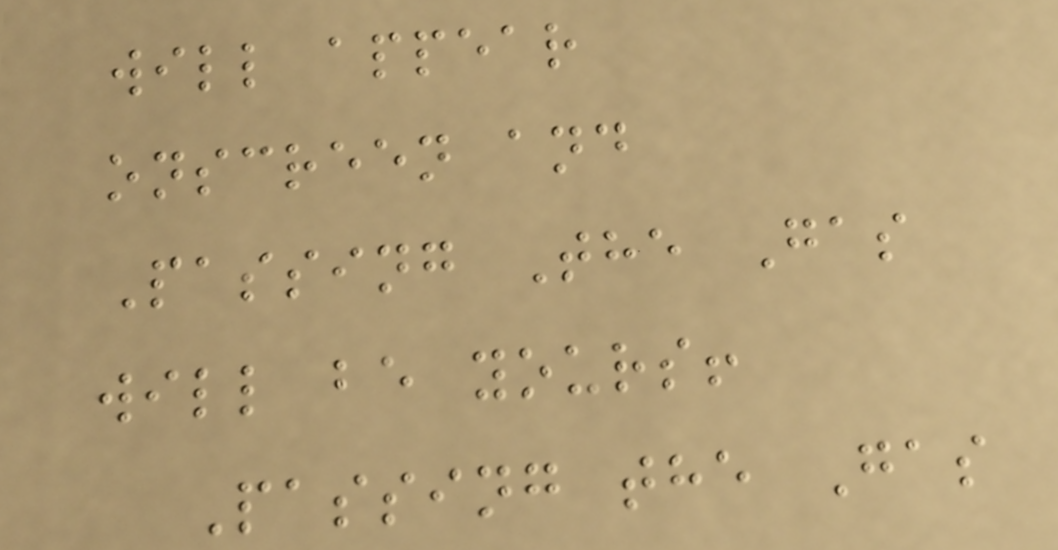will appear
onscreen and
Passing The Gas
will be yours!
Passing the Gas
